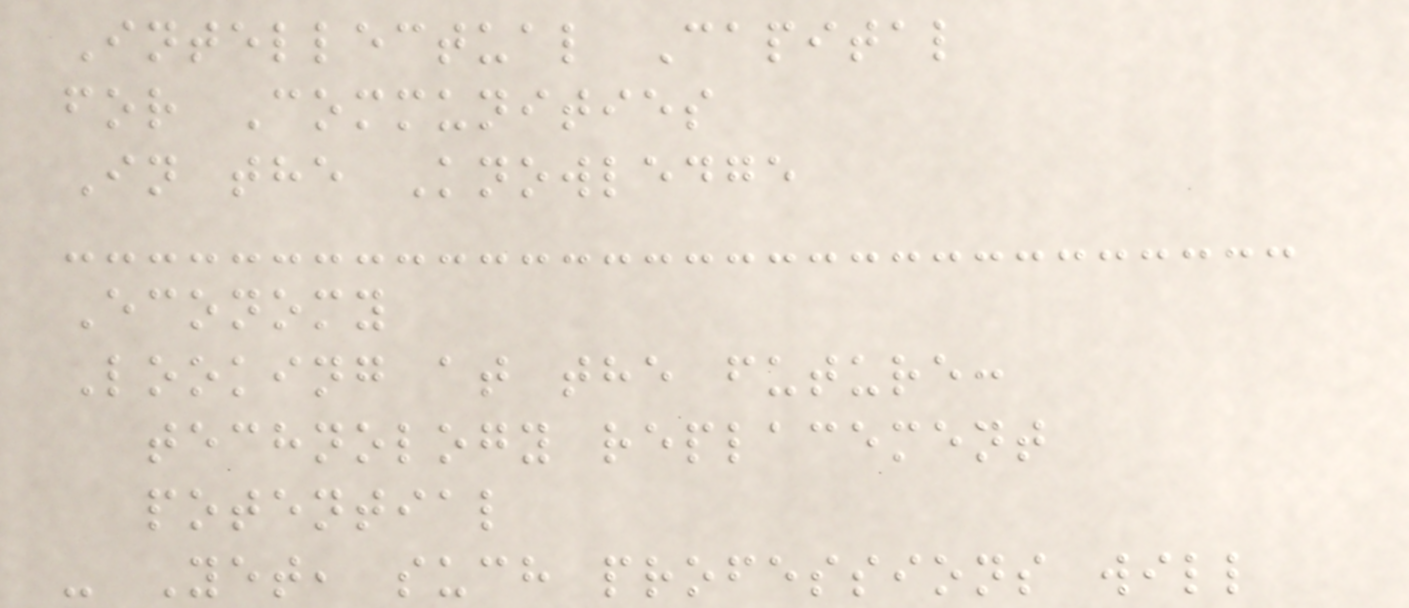Intellectual Capital
for Communities
In the Knowledge
Economy
Looking at the future:
technology replacement
potential
- Yet, such professions will
